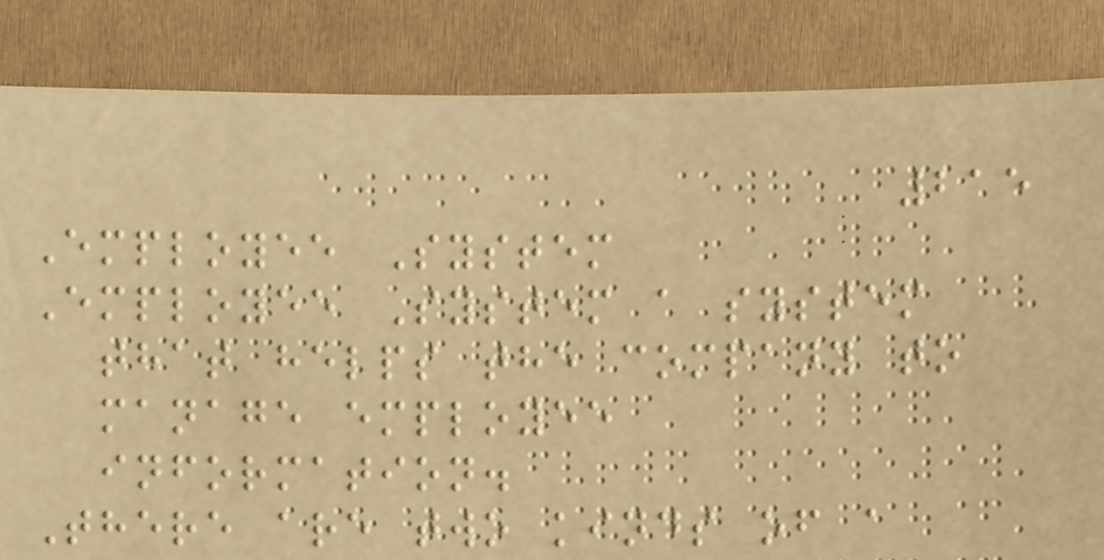215
Employee System
Employee System a system
that helps the company to
manage employee
information.
There are two kinds of a
